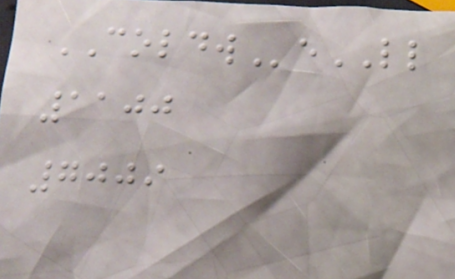COLDWeLL
1100
7009
